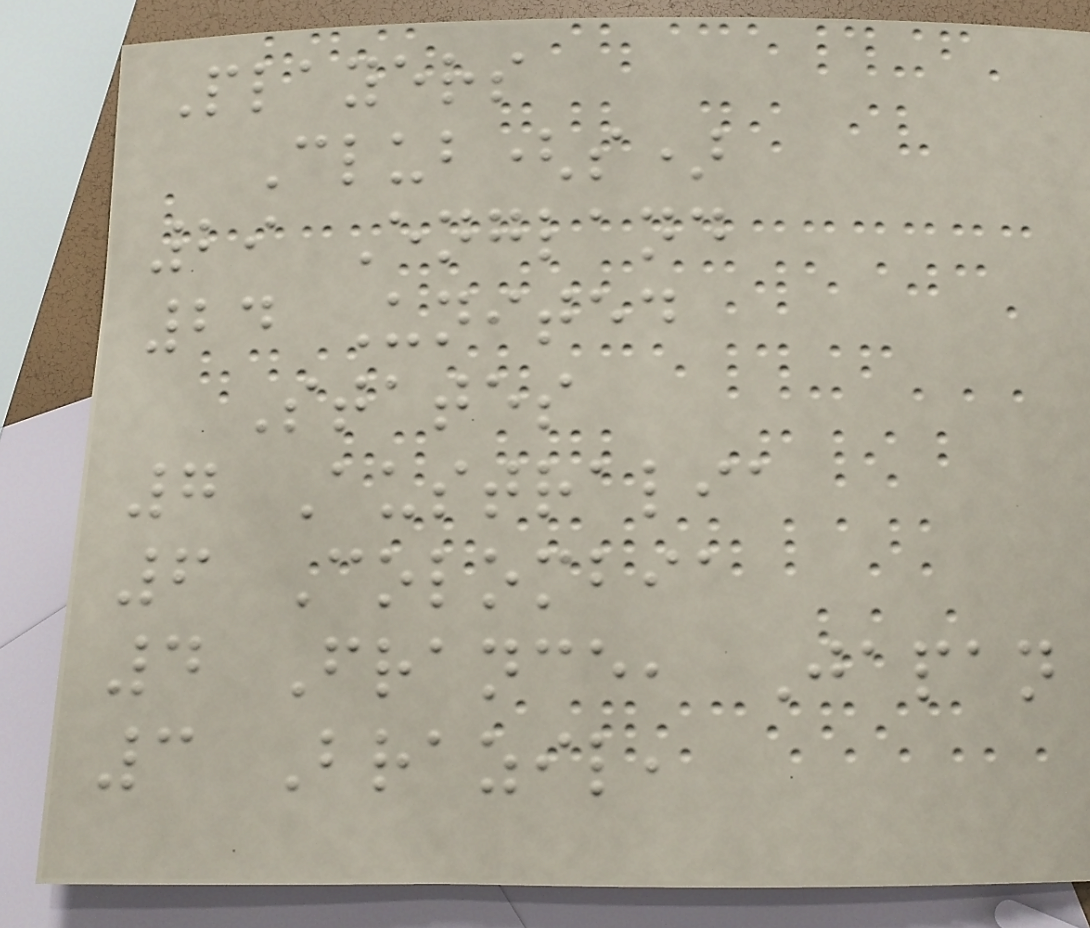Players
Club(s)
29 England
24 United
States
7 Australia
6 Colombia
4 France, Japan
3 Brazil,
